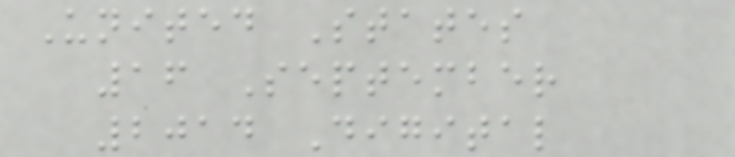United States
16 September
2014 Digital
